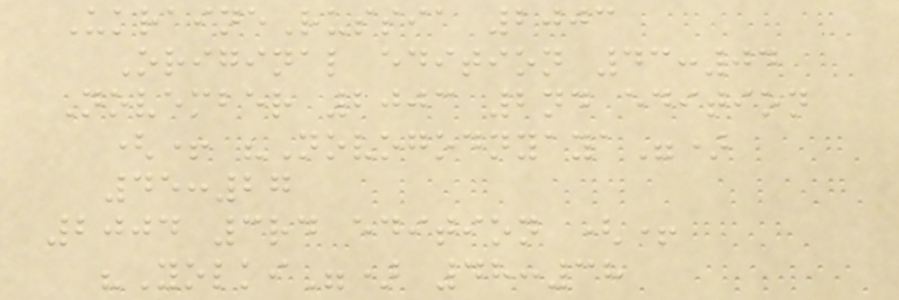UkraineRussia 2003
Original edition 43:04
November 2003 2nd edition
(+ "Novogodnyaya")
45:27
2004 3rd edition (+
"Yolki") 48:38
